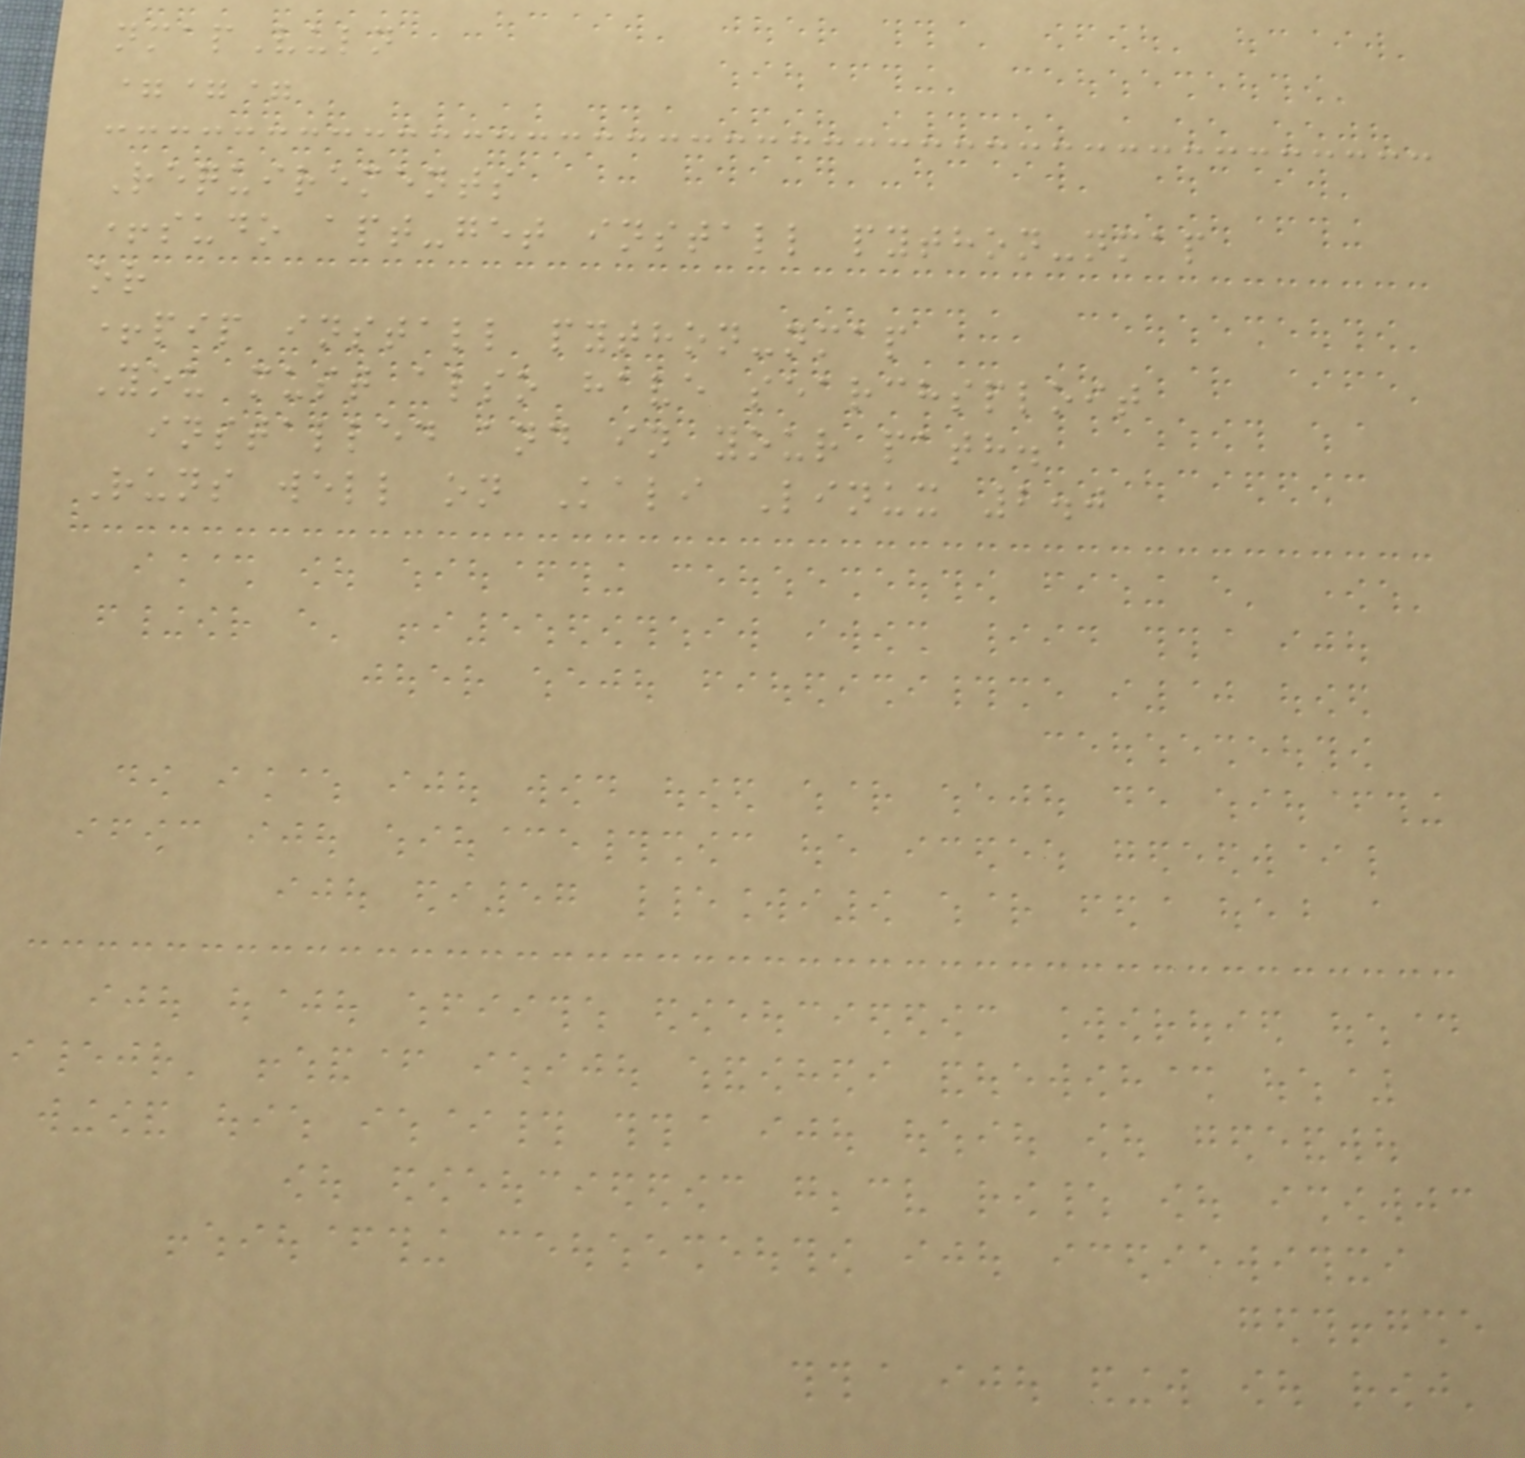nmapVuln
===
Requirements
+sudo apt-get install python-nmap
or
+pip install python-nmap
You must also have searchsploit
installed and in your path.
Runs well on Kali Linux 2.0
